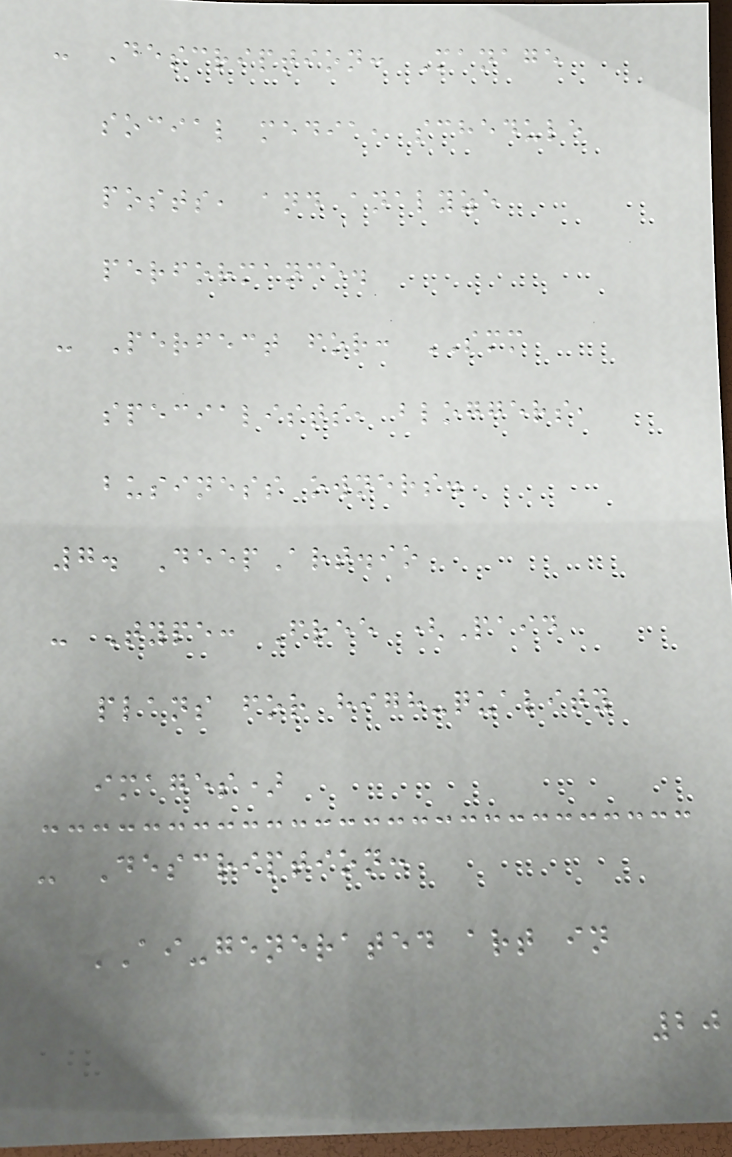- Description: Manage
social media, schedule
posts, and analyze
performance.
- Perfect for: SMM
specialists, bloggers,
business owners.
7. DeepArt.io
- Type: Free (Paid
plans for high-quality
images)
- Description:
AI-generated art in
20
